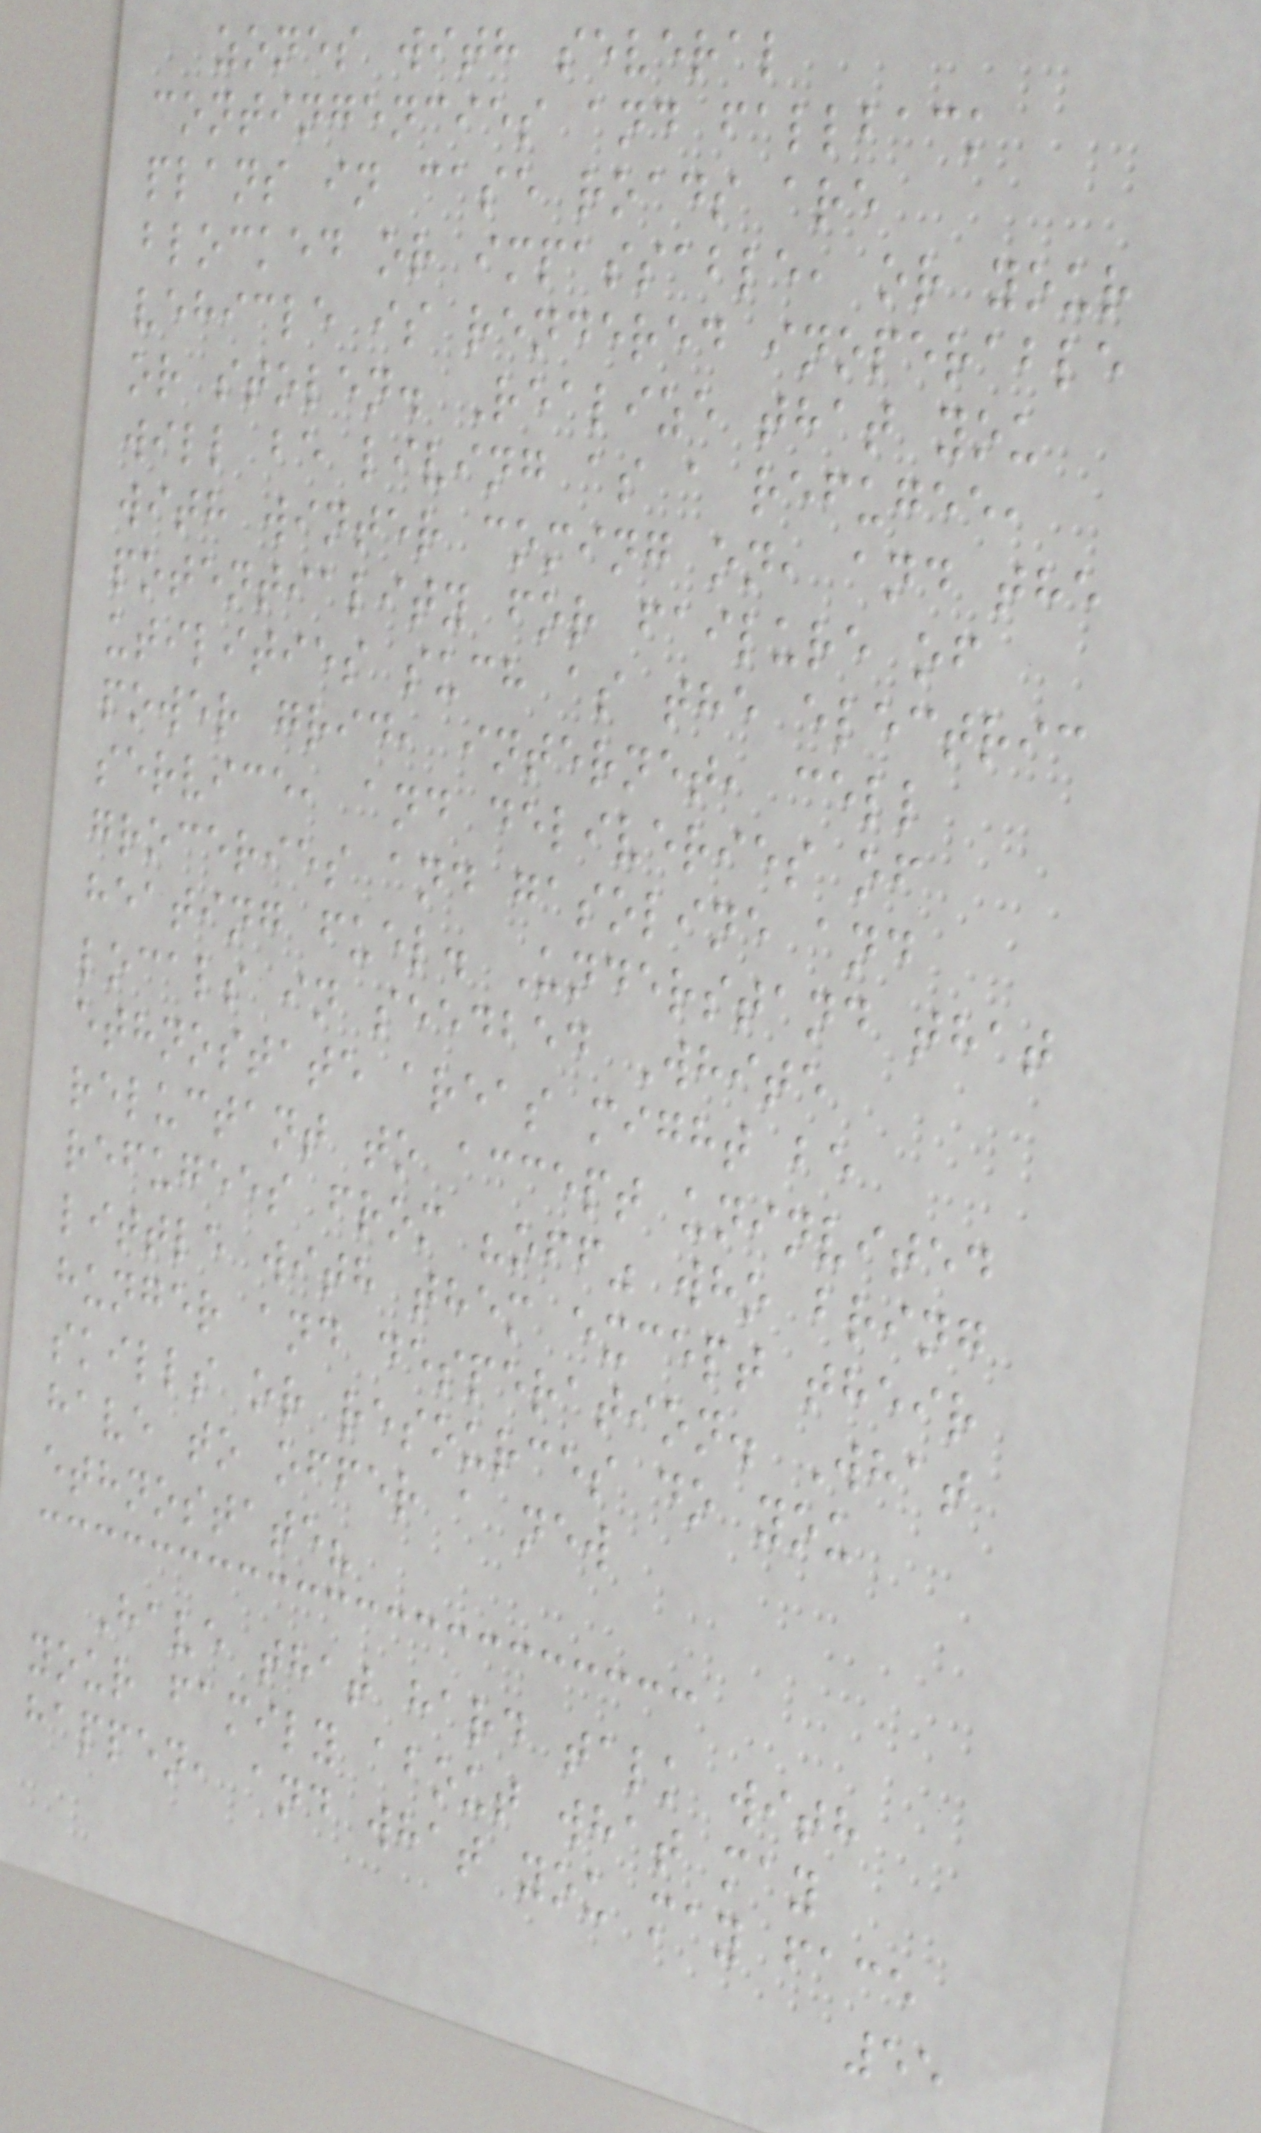zones with several
contingencies and fallback
plans in case roads are
blocked or impassable, or your
vehicle is rendered inoperable
or stolen. Realize that you
will be living as a refugee,
with winter coming on, and the
potentiality for failure of
utilities such as the electric
power grid, internet, cell
service, and deliveries of
groceries and gasoline and
heating fuel. Understand that
locals in seedbed White
ethnostate areas might be
reluctant to accept uninvited
refugees from "off" who bring
little with them except their
hunger and desperation. What
skills or resources do you
have to offer a new
ethnostate?
Have that hard talk with
your family about what may
happen, and what you may face
55
